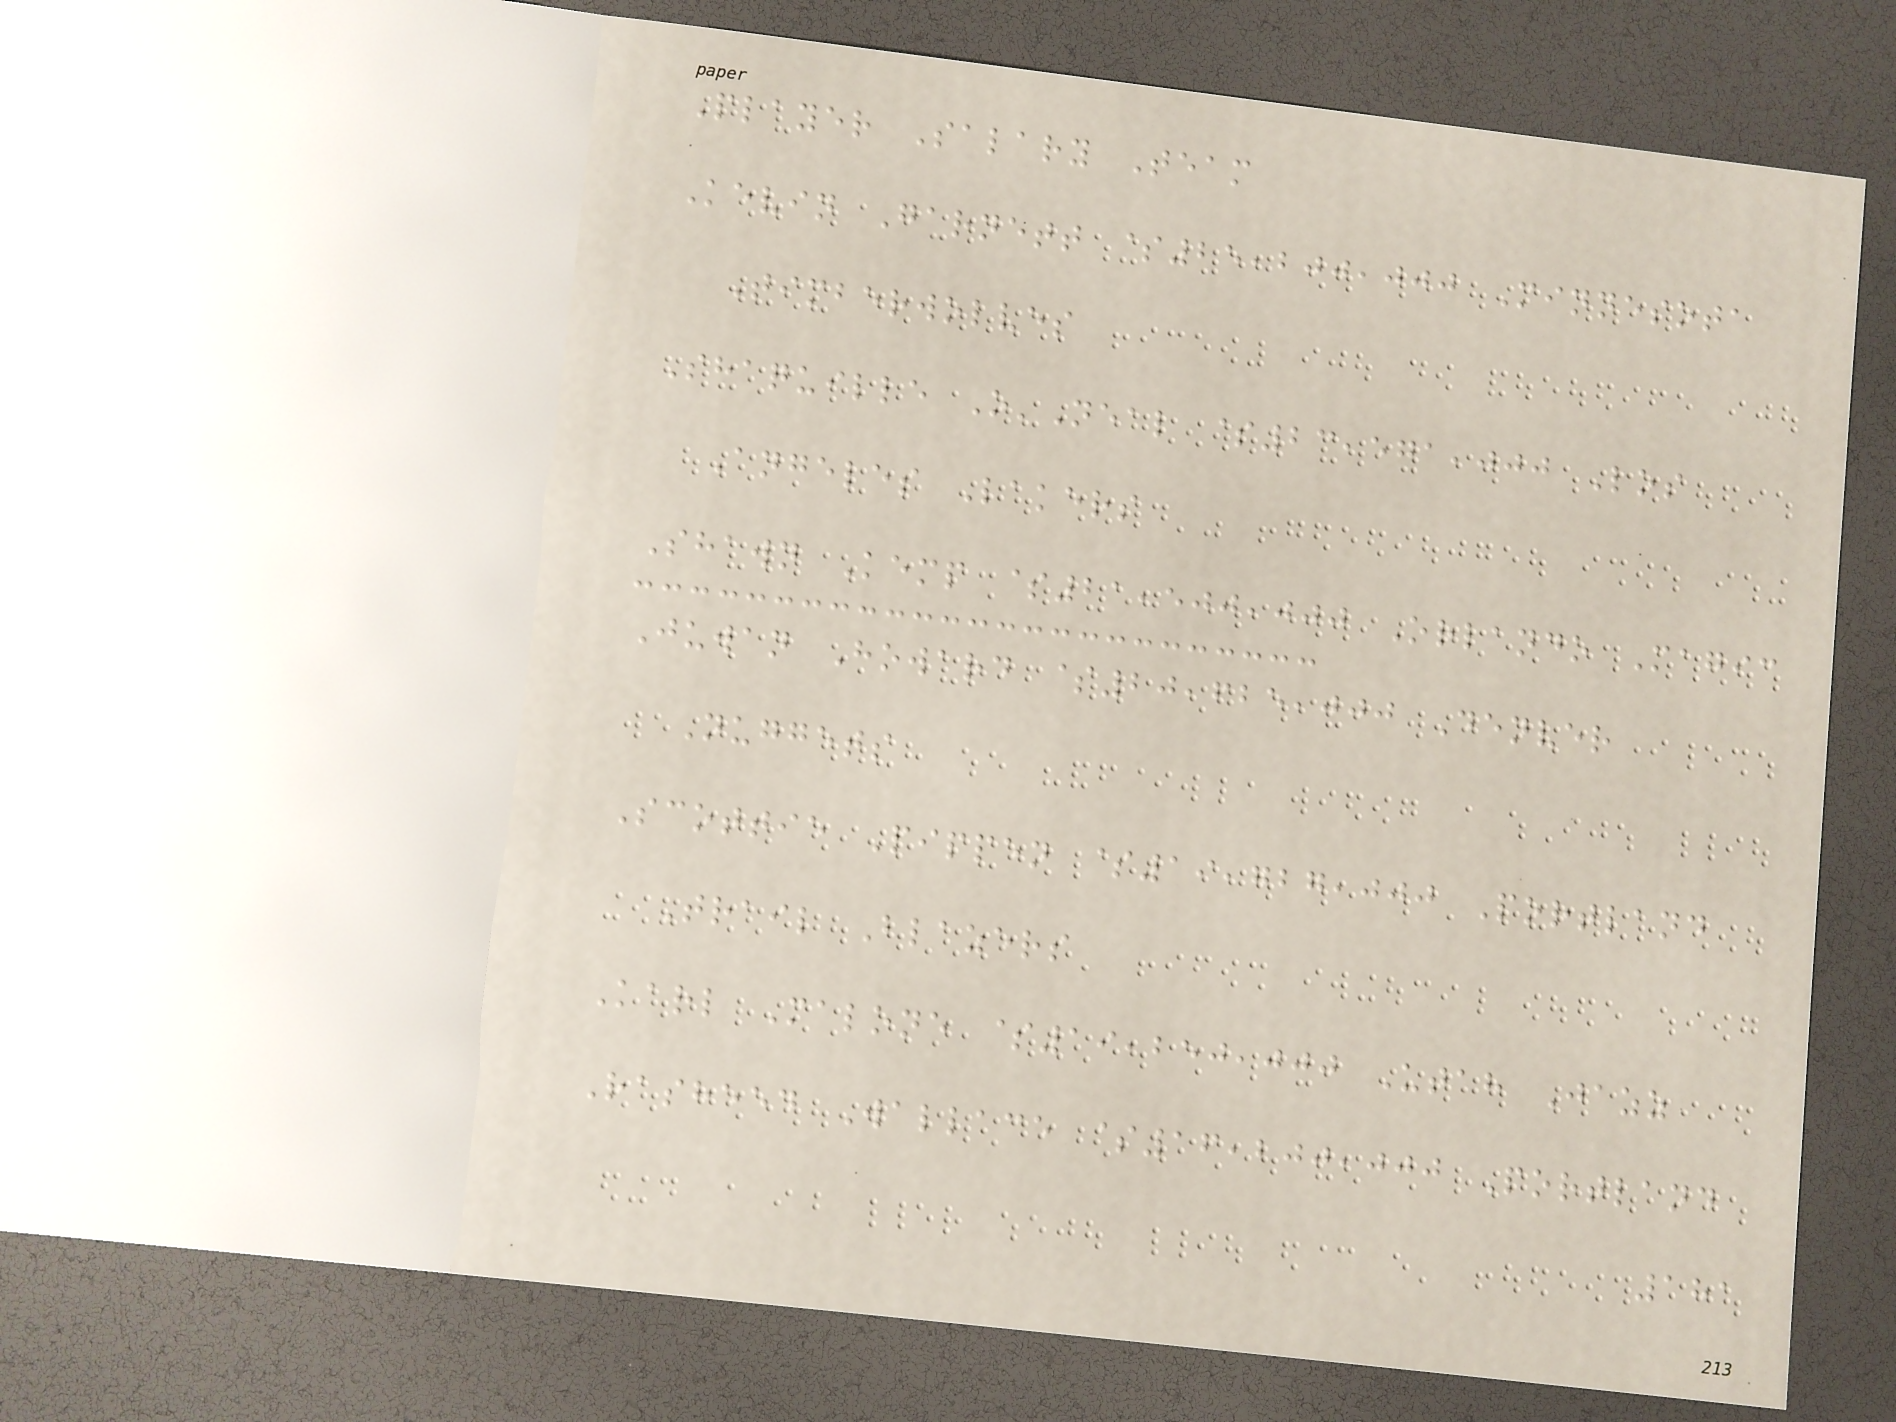Player Salary Team
Kevin Garnett $25,200,000 Minnesota
Timberwolves
Shaquille O'Neal $23,571,000 Los
Angeles Lakers
Shawn Kemp $21,500,000 Orlando Magic
Juwan Howard $20,625,000 Denver
Nuggets
Scottie Pippen $19,727,000 Portland
Trail Blazers
Karl Malone $19,250,000 Utah Jazz
Rasheed Wallace $16,200,000 Portland
181
